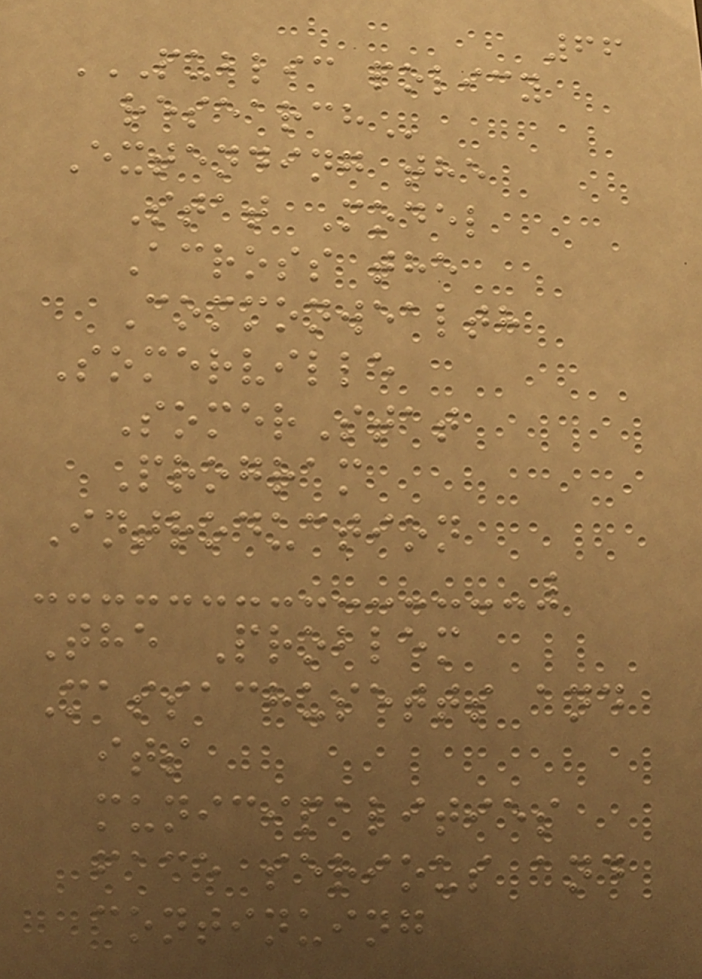66
PUBLIC POLICY
RESEARCH
Extending the
Stat Model
Across the
Commonwealth
Somerville
SomerStat
Program
Introduction
The Problem
Massachusetts and
its
municipalities
face serious and
continuing
